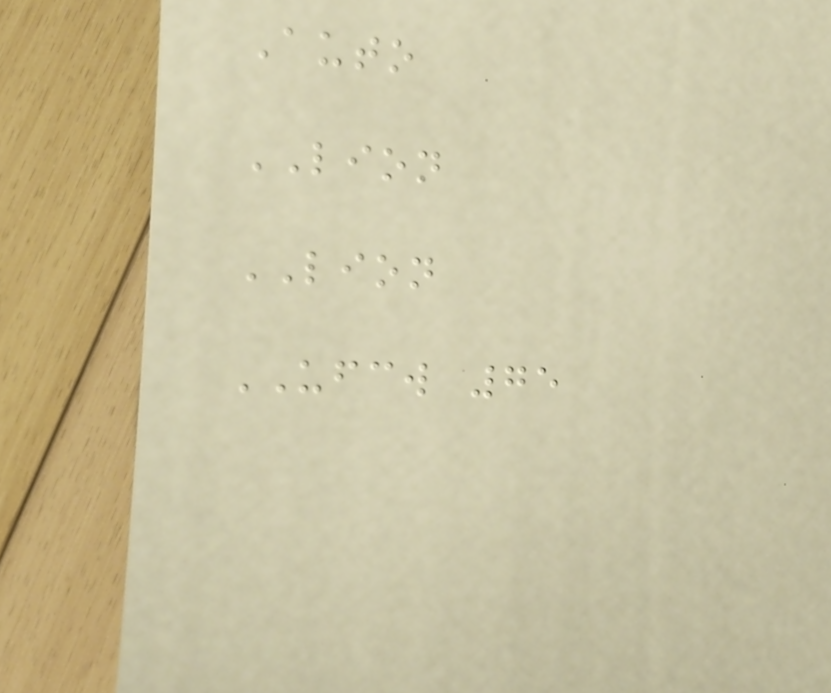Auto
LION
LION
UFCW 75
